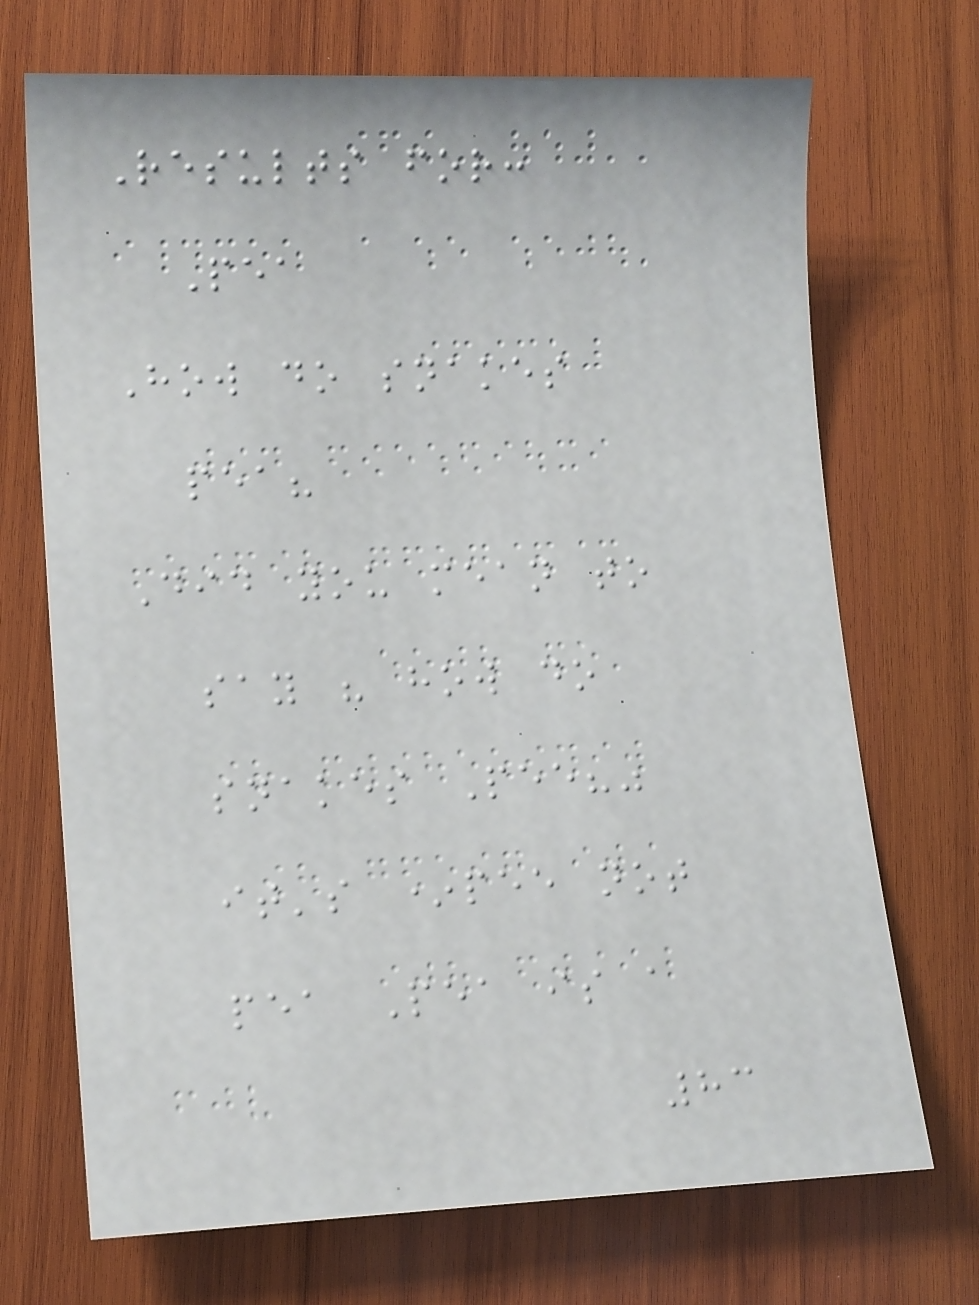Results for:
Pea
How do snakes
pea?
Did you mean to
say " how do
snakes Pee?"
it's *pee not
pea Pea is a
83
